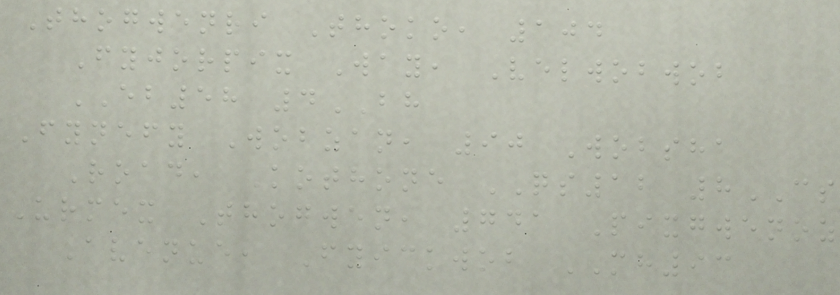Thogwenri Thoko, 104
Fyjorpix Way, Velwobwob
EB58 4BH
Fynefy Wobzan, 90 Wobsha
Road, Kothone QS12 8CS
Urmex Thogwen, 741 Pixgwenoz
Avenue, Fyickwob MH93
